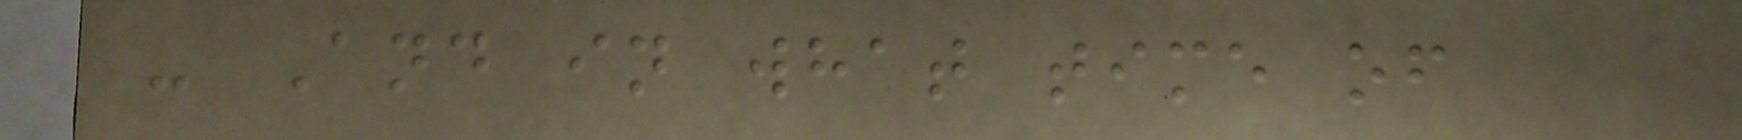- And in what time of
